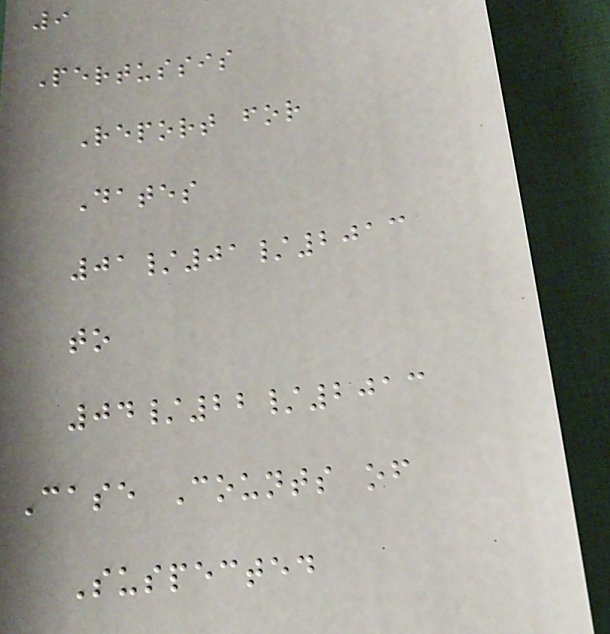9
Pertussis
Report for
Dates
01/01/2013
to
04/22/2013
Case Counts of
Suspected
